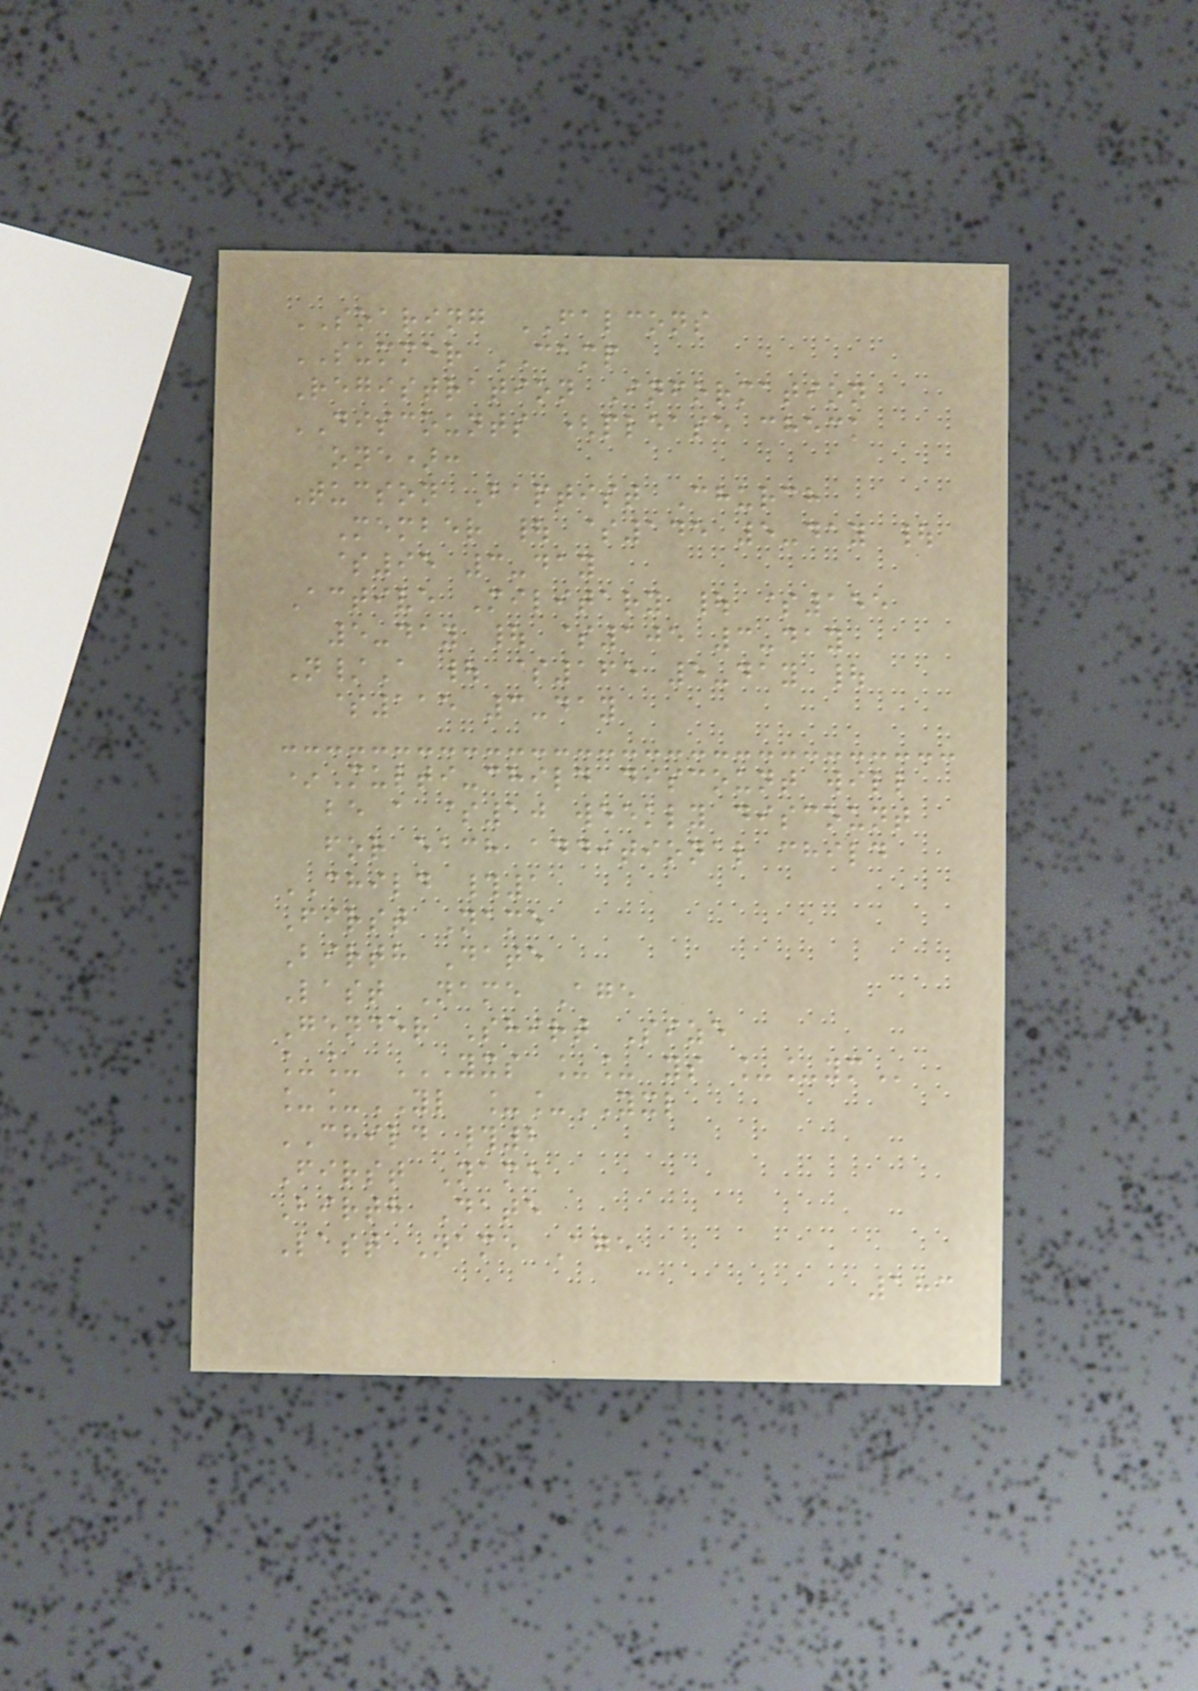SOARING FALCONS
SUMMER CAMP
Registration Information
DISCOUNTS (please check
one):
Tucson Baptist Church
Member | $145 5-day |
$95 3-day
Active Military | $155
5-day | $105 3-day
N/A | $165 5-day |
$115 3-day
*Multi-child discount will
be a $10 weekly discount
for each additional child
CHILD #1
First Name
Birth Date
Last Name Age
Gender Shirt Size
__ YXS __ YS __YM
__YL __YXL
CHILD #2
First Name
Birth Date
Last Name Age
183
